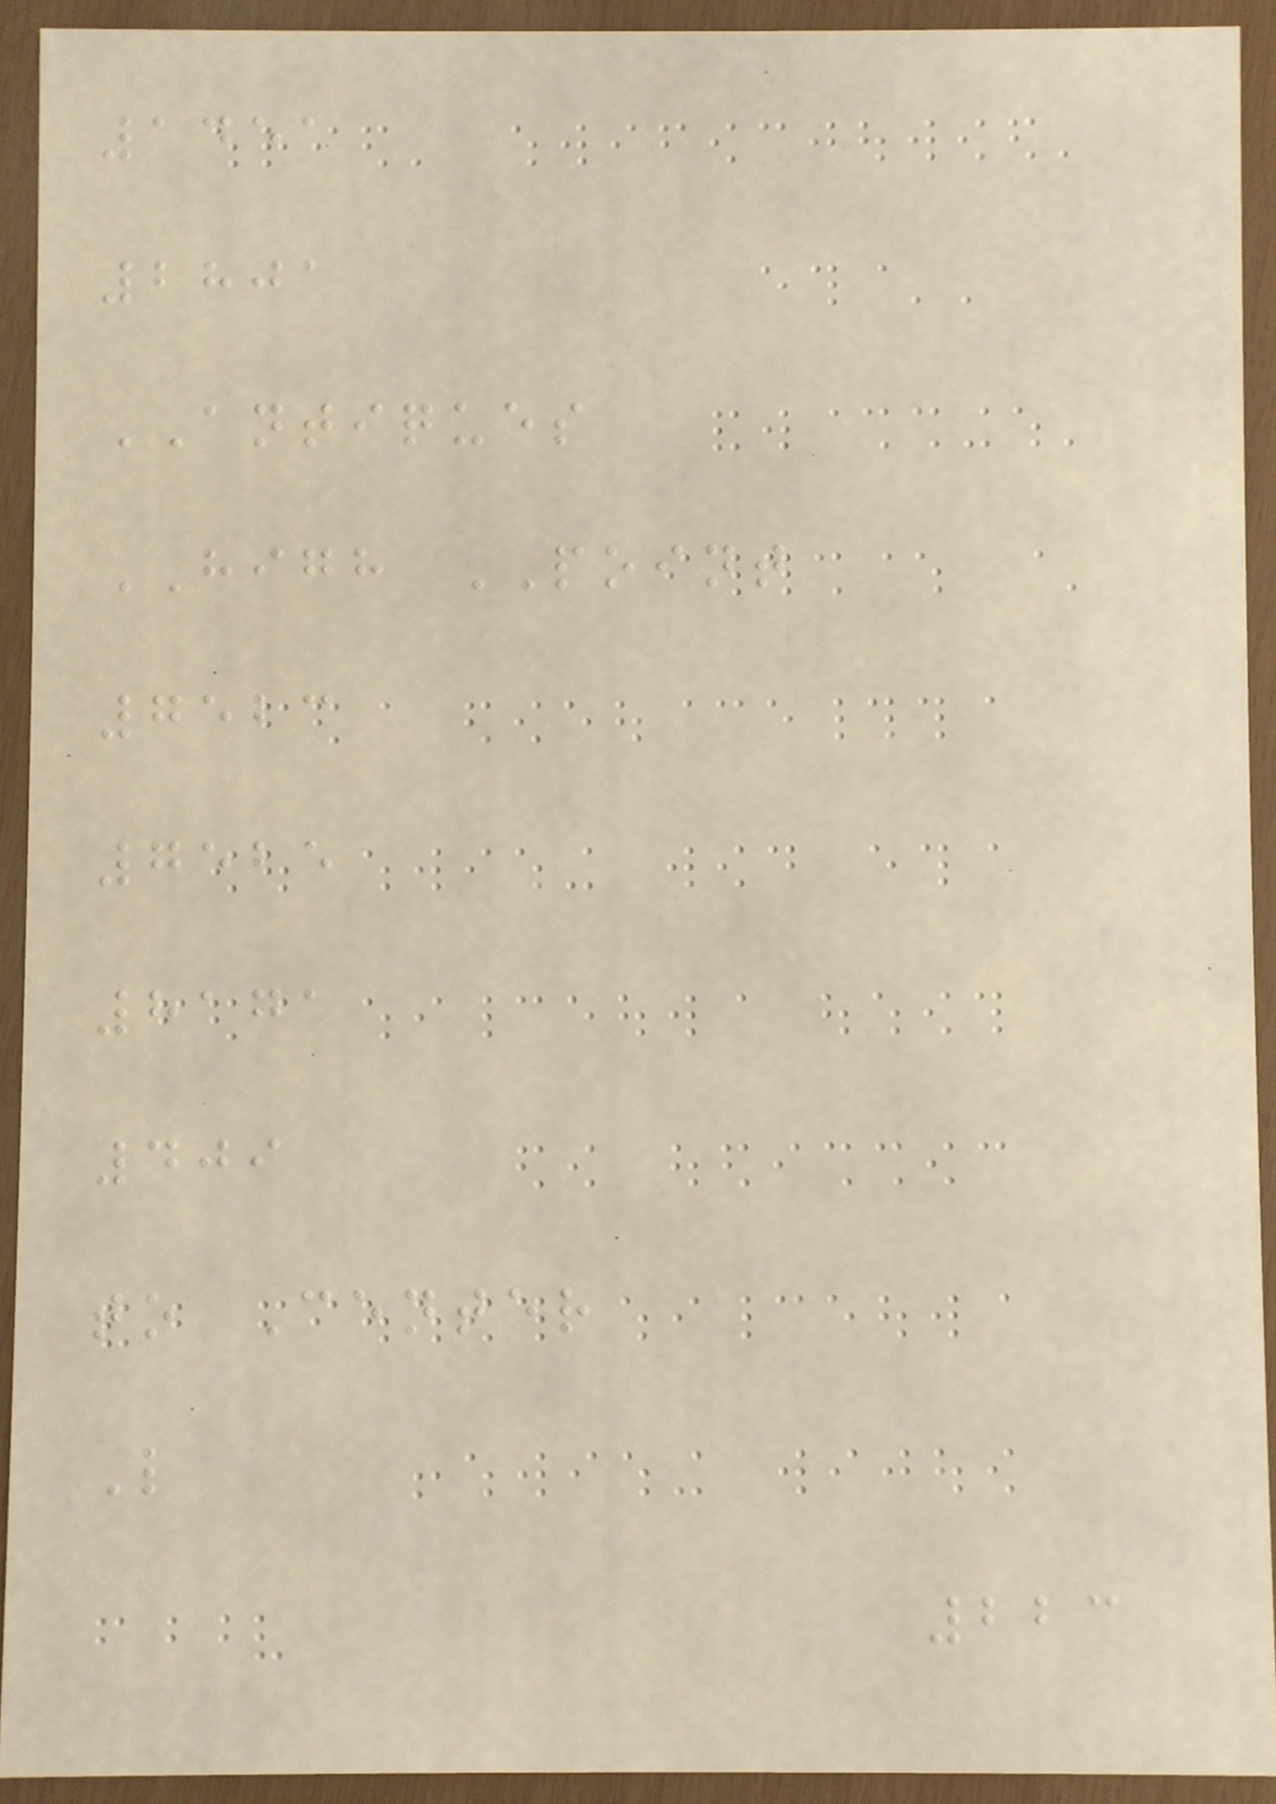1451
2801
ANTIQUES
HIGH POINT
7523
7525
8171
409
to Center
L
223
